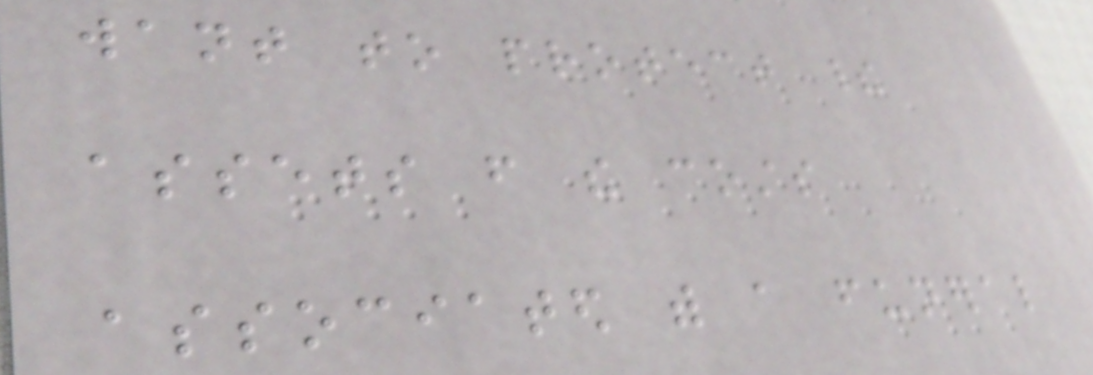want to protect their
assets from the costs
associated with a funeral
